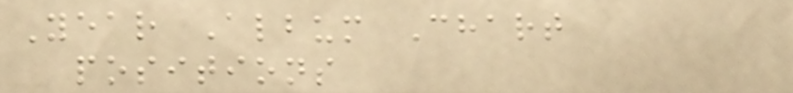Year Album Chart
positions
